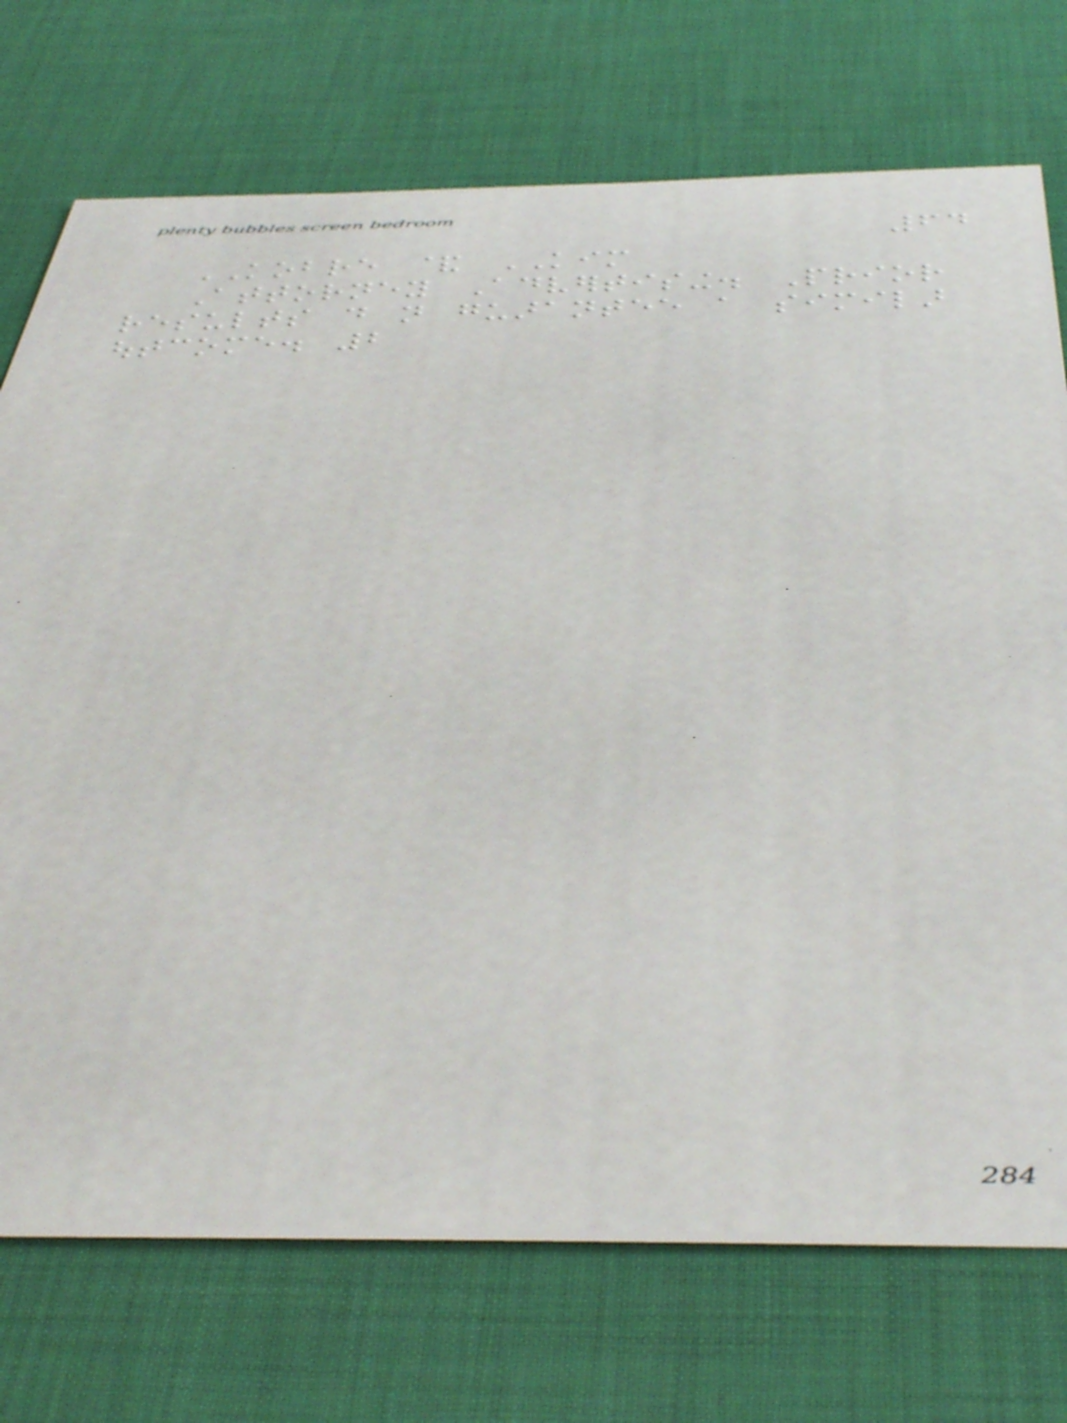64
KOBRE & KIM
Attorney Advertising. Prior
results do not guarantee a similar
outcome. 2
